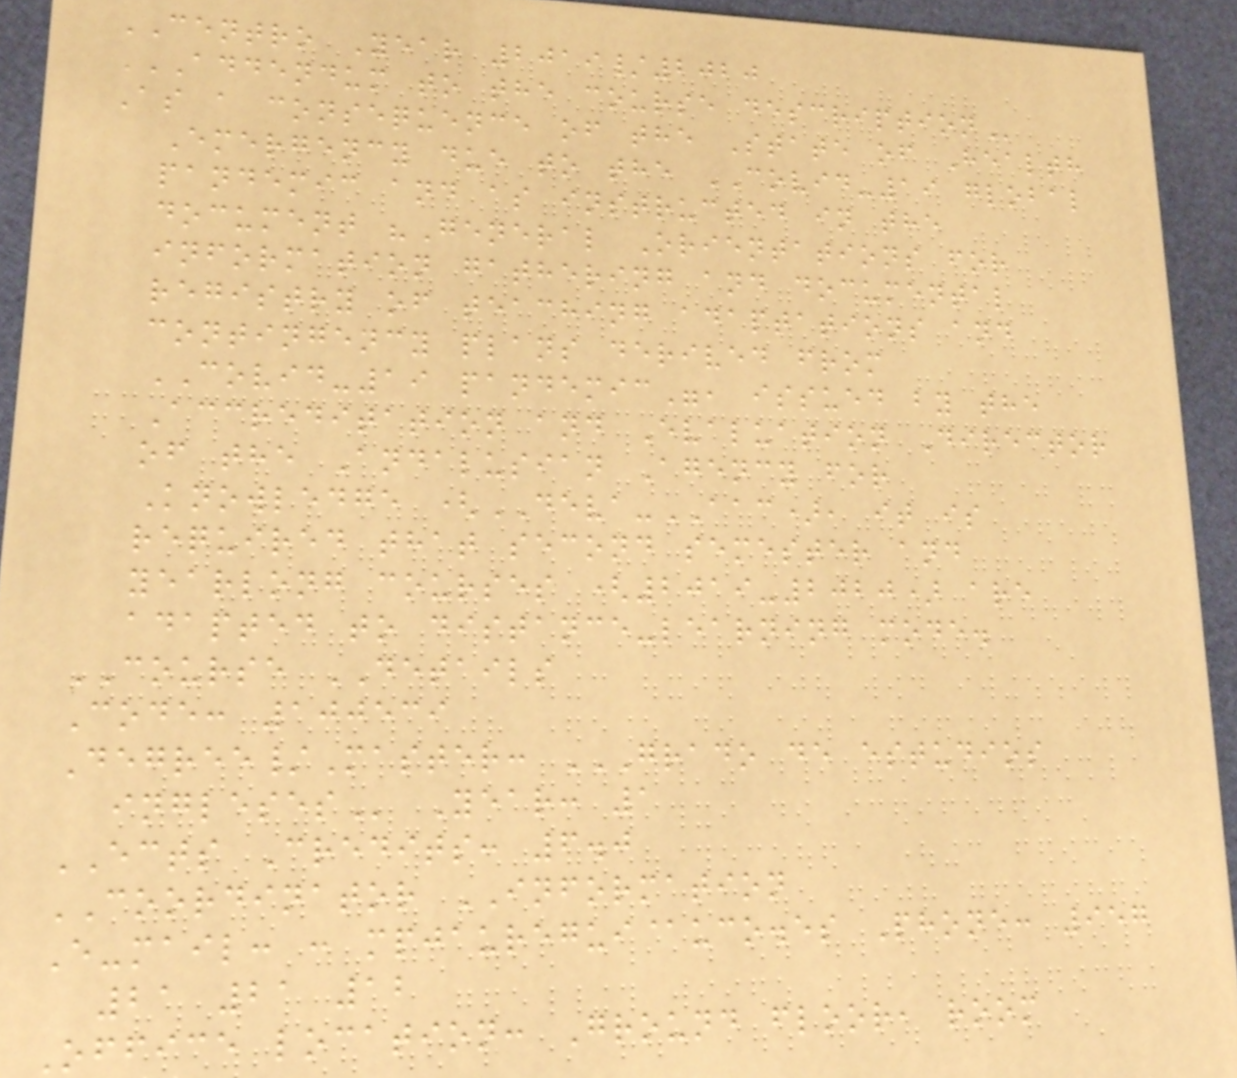CENTRO Year 2019/2020
ADDENDUM TO THE COURSE DESCRIPTION
As a consequence of the State of Health
Emergency due to the COVID-19 global
pandemic and as instructed in the
document "General Orientations for
information gathering and documental
registry of teaching adaptations and
contingency plans derived from
COVID-19 pandemic", issued by the
Accreditation and Evaluation Director
of the Andalusian Agency for
Knowledge (DEVA-AAC), it is
required that second semester and
yearlong courses (2019-2020) are
adapted to distance-learning mode.
COURSE DETAILS
Code: 100539
Degree/Master: GRADO DE ESTUDIOS
INGLESES Year: 1
ECTS Credits: 6.0
COORDINATOR INFORMATION
E-mail: : mpjauregui@uco.es Phone: 957
21 21 12
Office location: Ground floor, room
